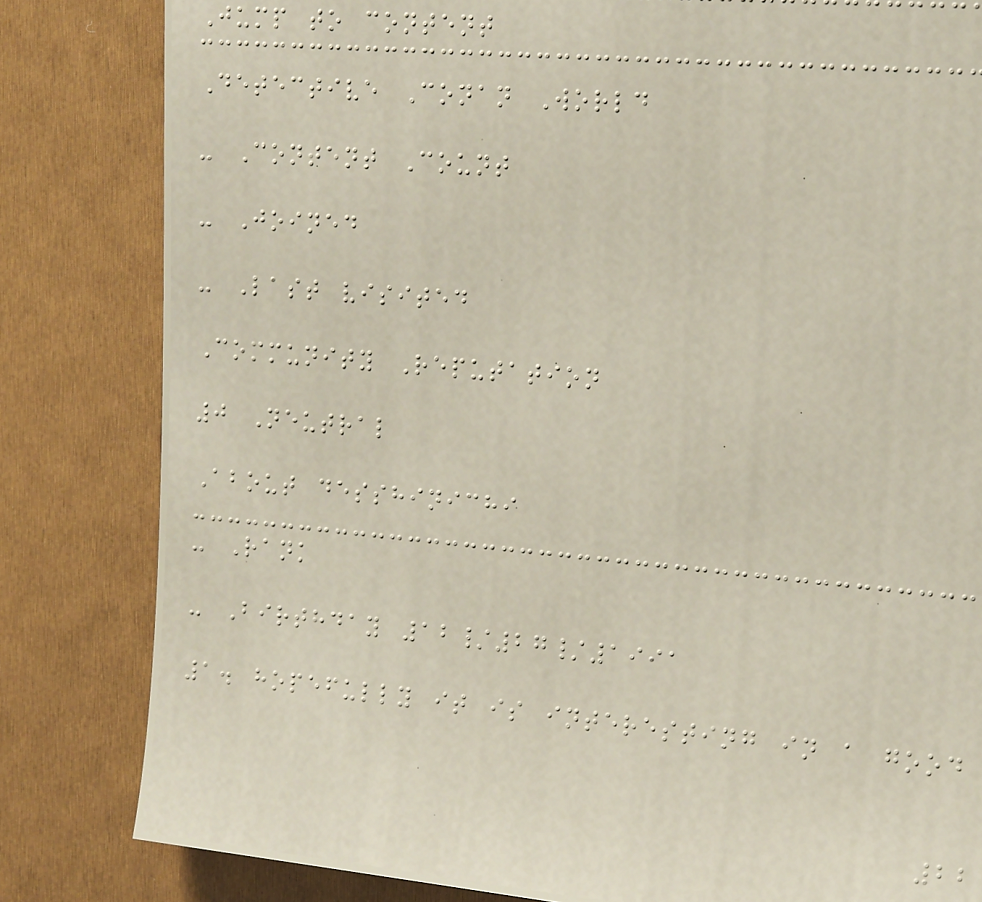Jump to content
Detective Conan World
- Content Count
- Joined
- Last visited
Community Reputation
0 Neutral
About desshinichi
- Rank
- Birthday 12/27/1991
1. hopefully it is interesting in a good
22
